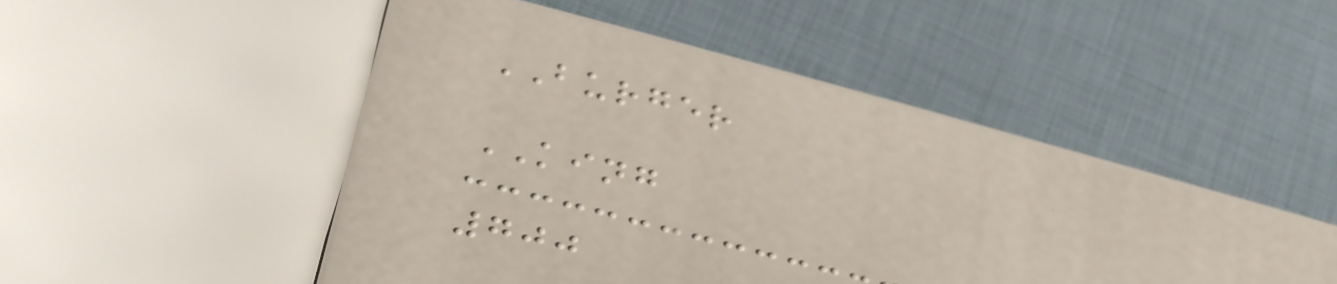BURGER
KING
700
